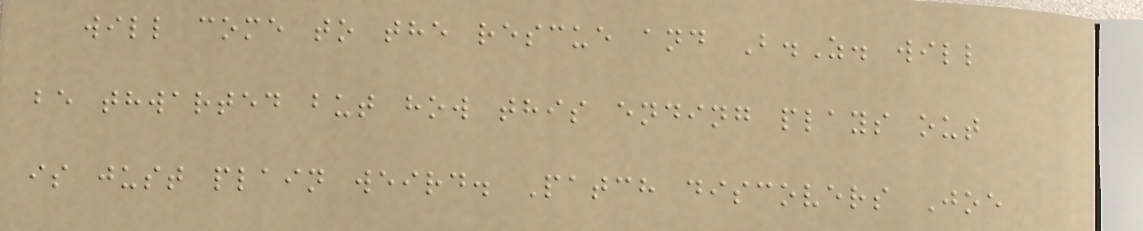will come to the rescue and B.Z. will
be thwarted but how this ending plays out
is just plain weird. Patch discovers Joe
